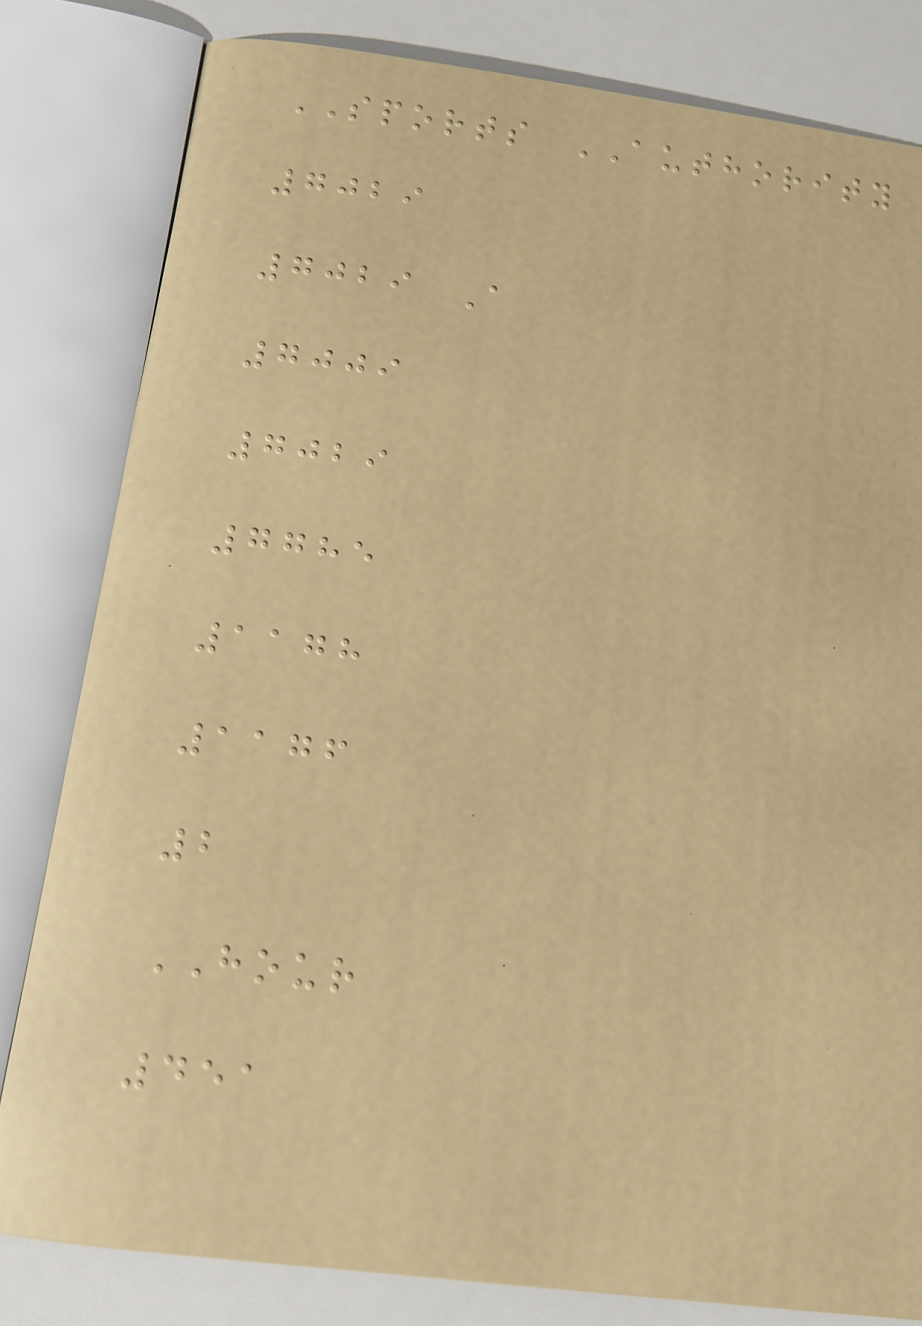SPORTS AUTHORITY
7029
7029 A
7009
7029
7785
1178
1176
2
HOUR
451
